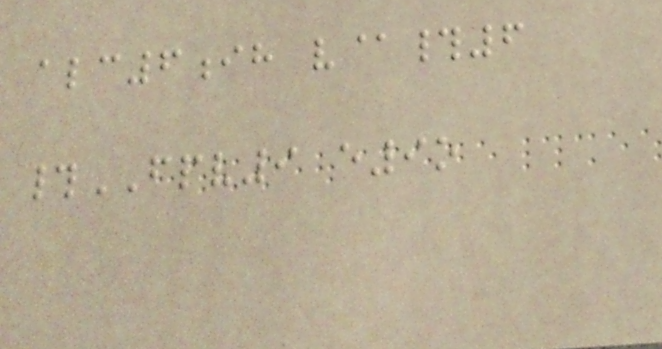alc6ih v@#6
#FPV9 e9o
